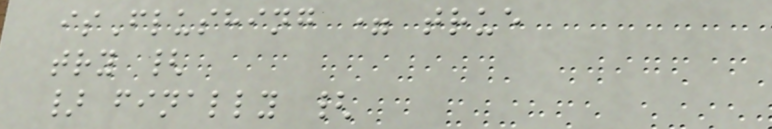isFlushing = true
try {
} finally {
